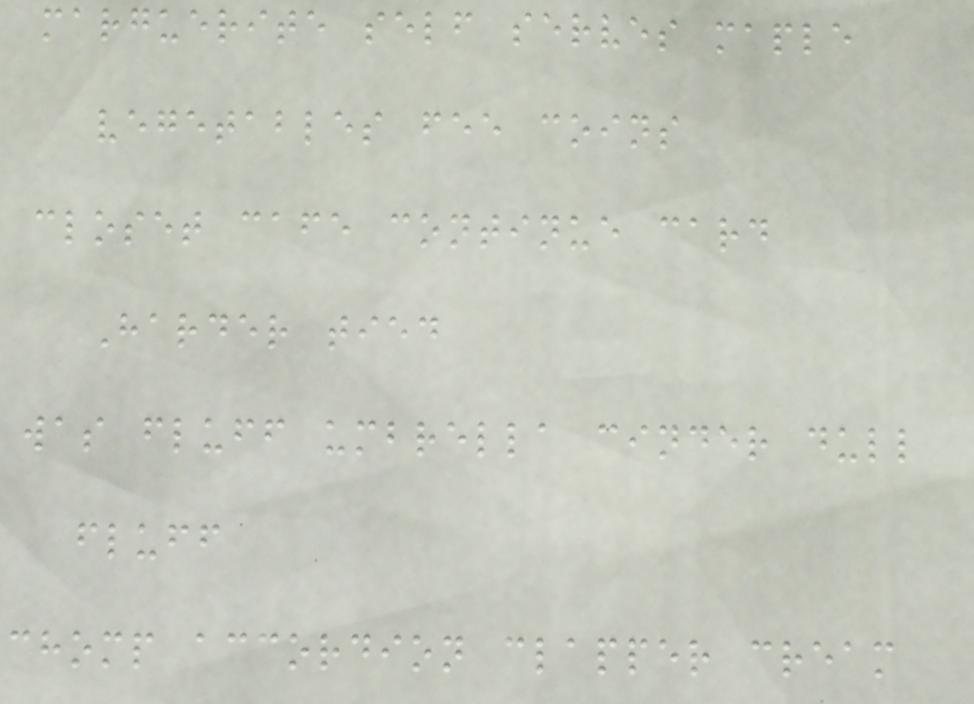marguerite self serves maple
vegetables fee coins
closet cafe continue card
Harder tied
was fluff umbrella cinder dull
fluff
chomp accordion clapper cream
